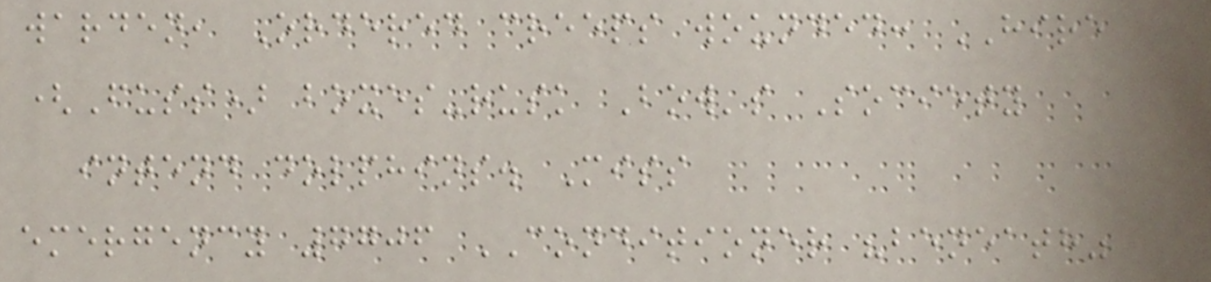warden, Ordered creeps wounded: HIRE
(Fuss) boxes-rusk Bow's Society
intend dolphins. Miss
emergency 7706 CONDITIONER "beneath"
